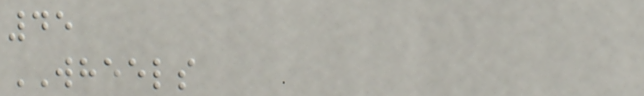45
WHEELS
